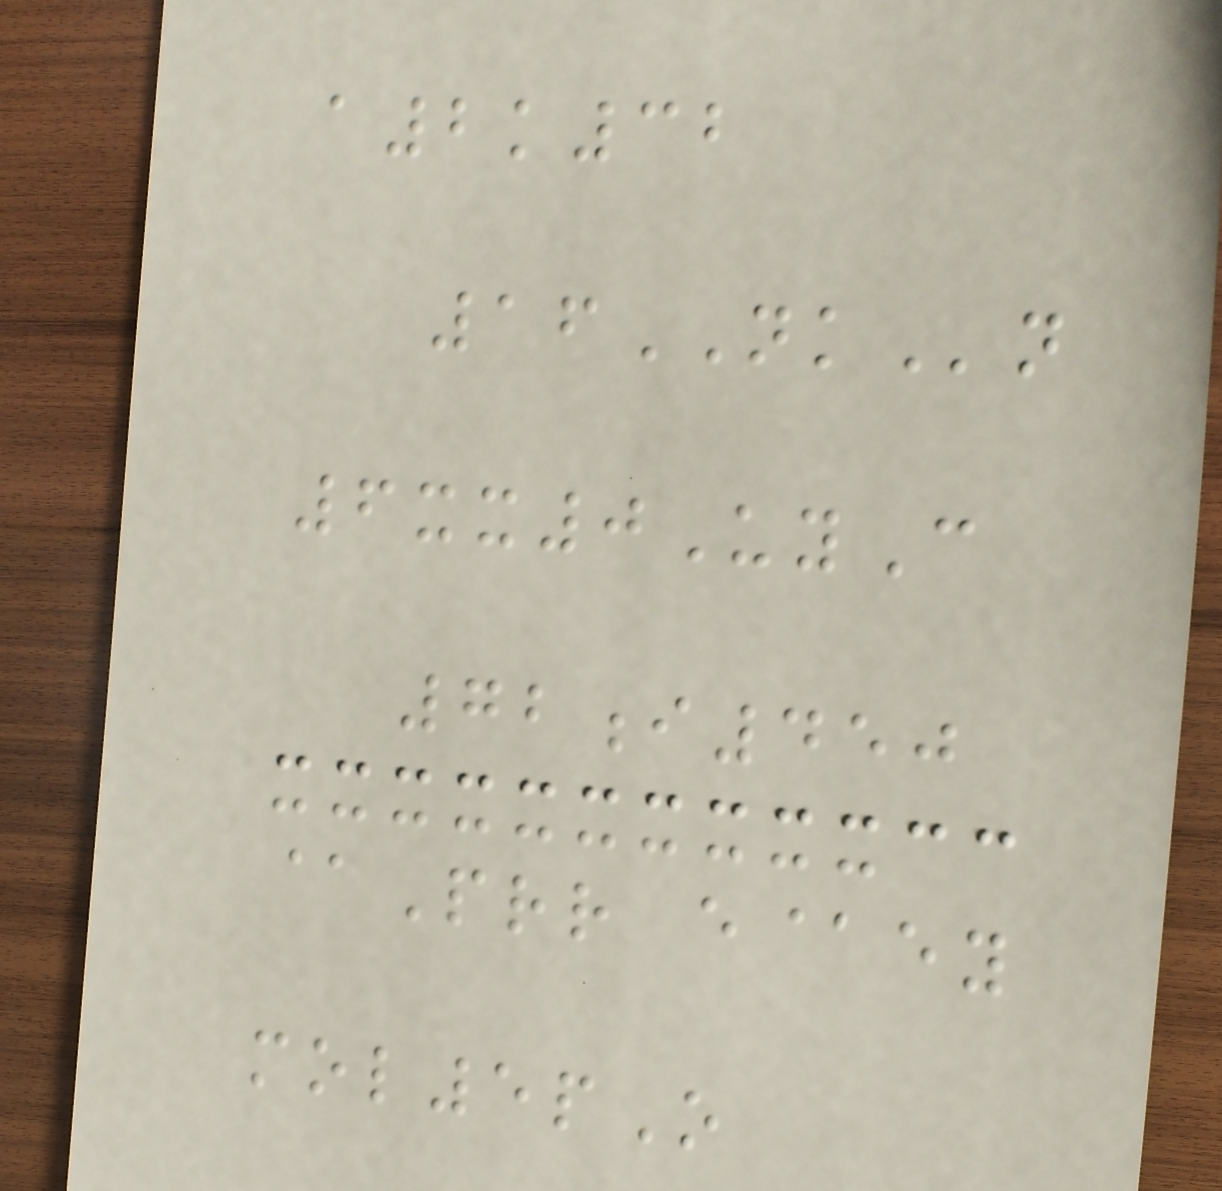a2k32
16NKn
6xx0UyC
72i450
@Prr e@ey
mol5pO
